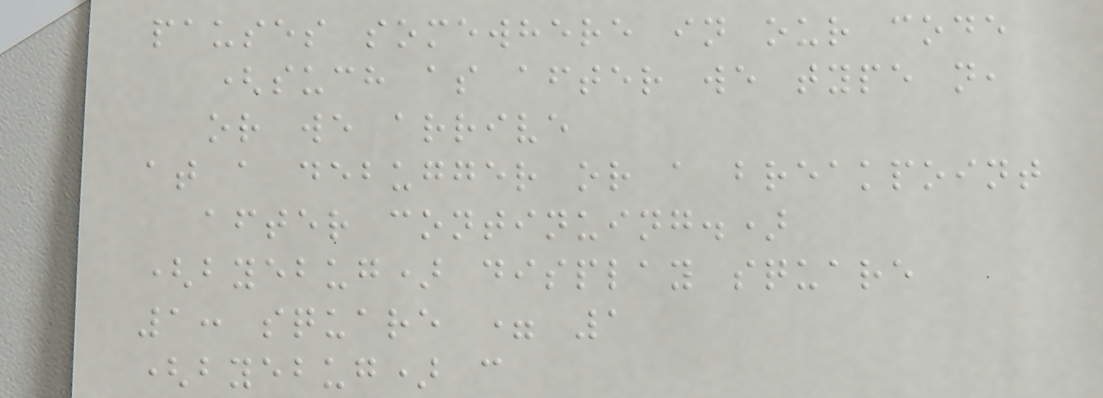pauses somewhere in our code
(such as after we type n,
or we arrive
at a debugger or a breakpoint
after continuing.)
(byebug) display square
1: square = 1
(byebug) c
